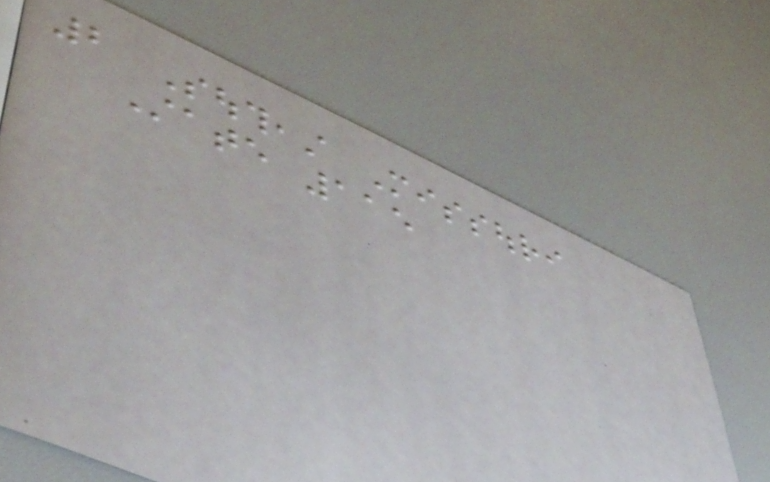2 Southeast Missouri
State 115
